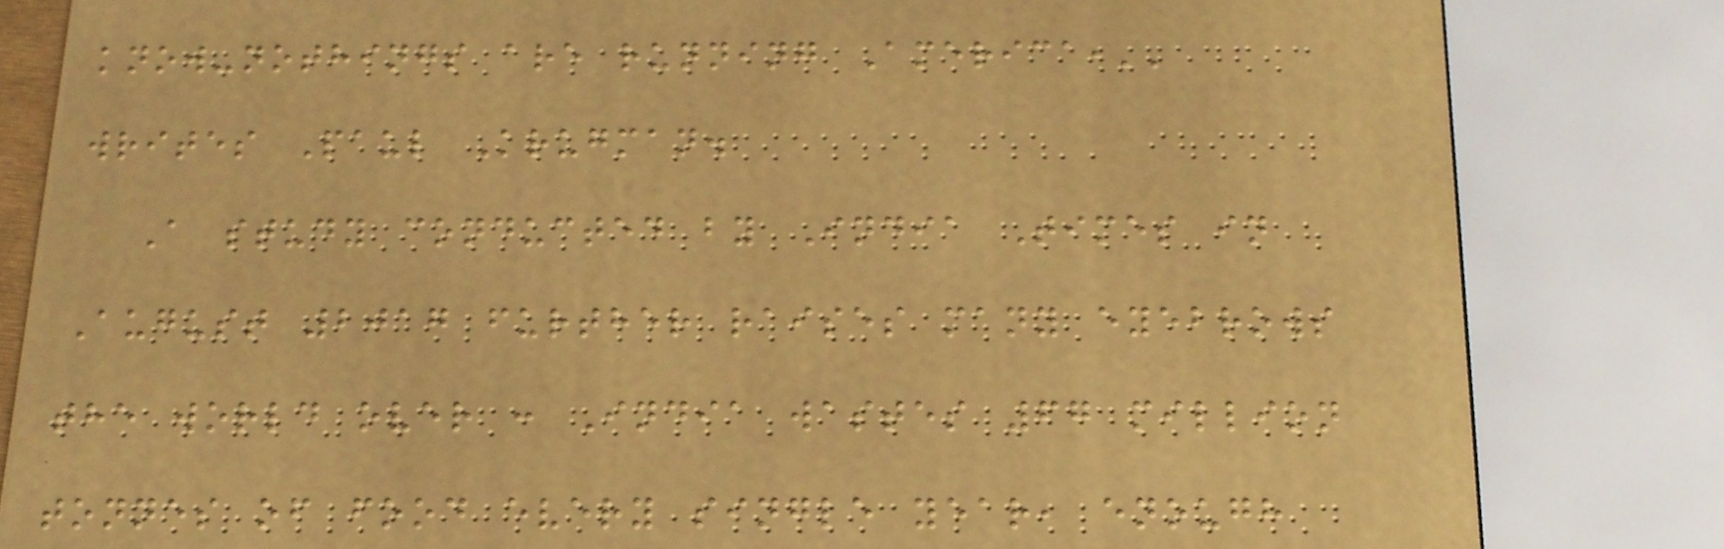know-nothings are running America,''
writes Paul Krugman.
A study conducted by India Times in
August 2017 further raises many eyebrows
the world over : India wastes 67 million
tonnes of food every single year, enough
